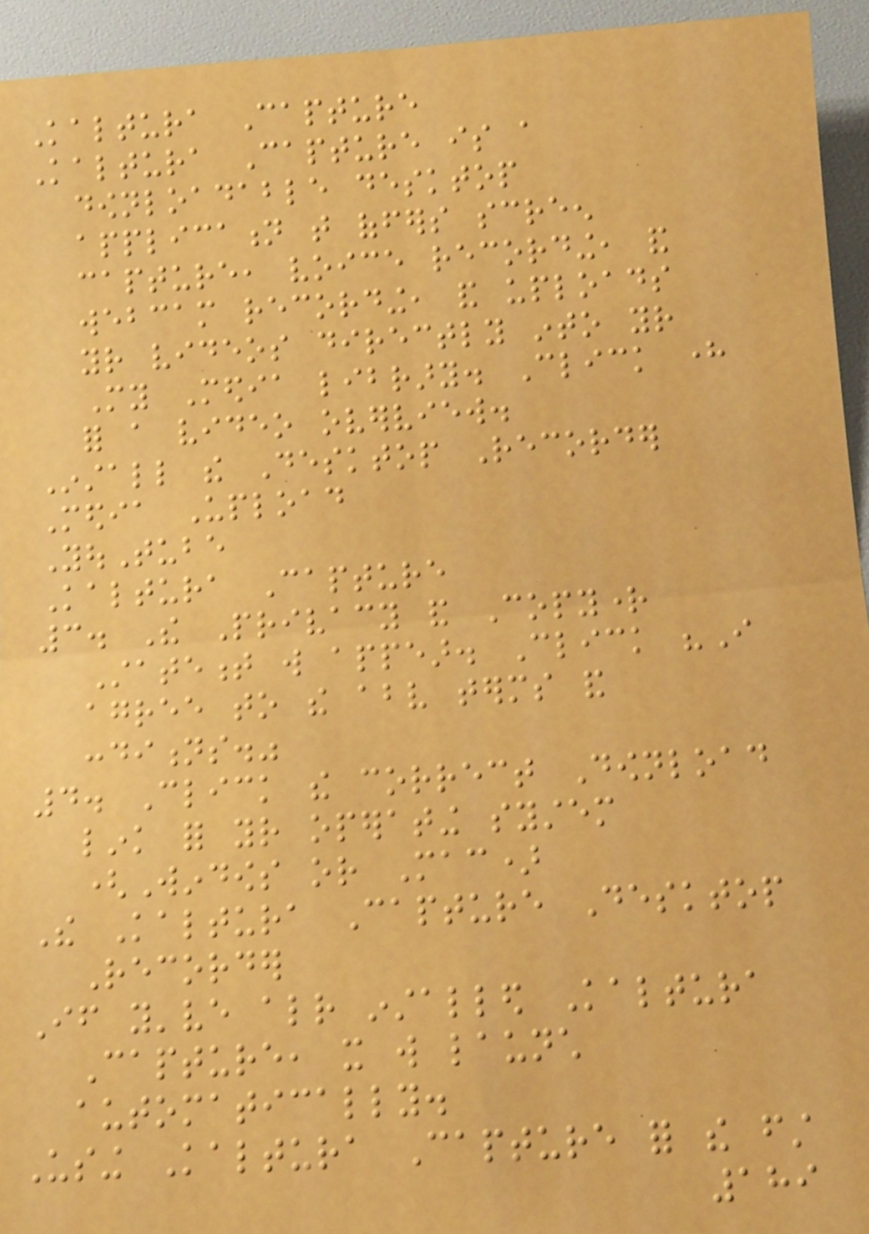Kaltura Capture
Kaltura Capture is a
downloadable desktop
application that offers screen
capture, voice recording, and
webcam recording, and uploads
your videos directly into your
My Media library. Click here
for a video overview.
Install the Desktop Recorder
Media Upload
YouTube
Kaltura Capture
3. The Privacy and Copyright
Statement will appear. Click "I
agree to the above terms and
conditions."
4. Click the correct Download
link for your operating system
(Windows or Mac)
The Kaltura Capture Desktop
Recorder
If you've already installed Kaltura
Capture, it will launch
automatically.
Using Kaltura Capture for the first
189
